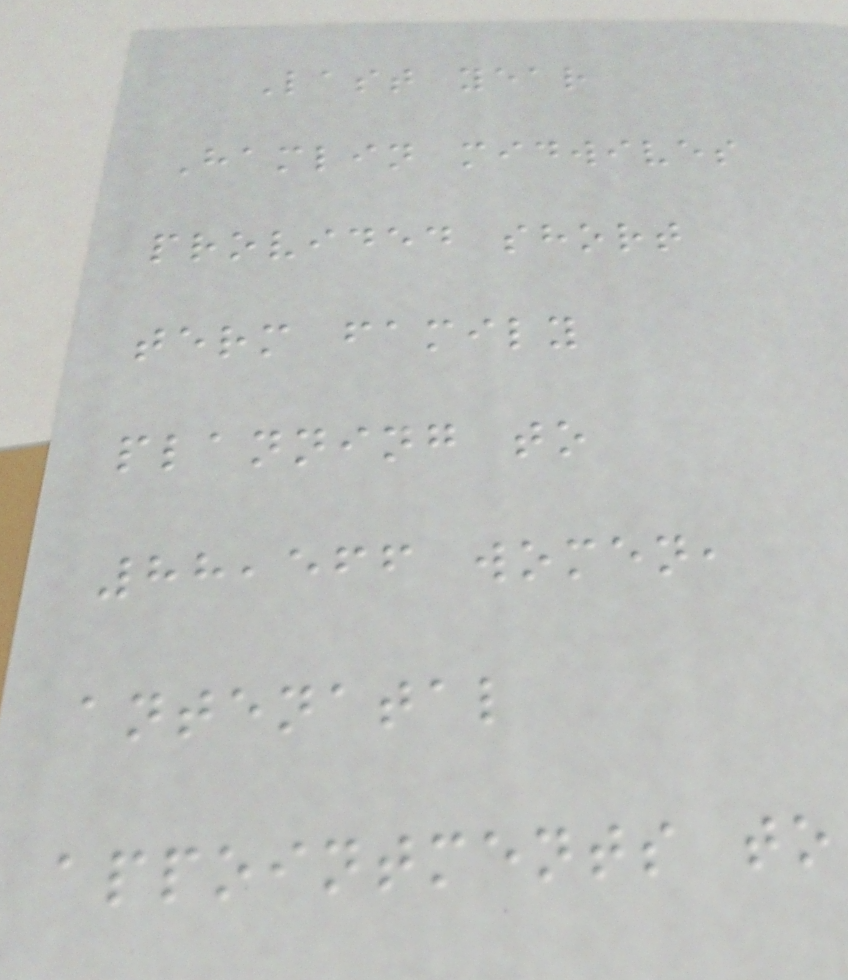Last year
Hamlin midwives
provided short
term family
planning to
88,566 women,
antenatal
appointments to
